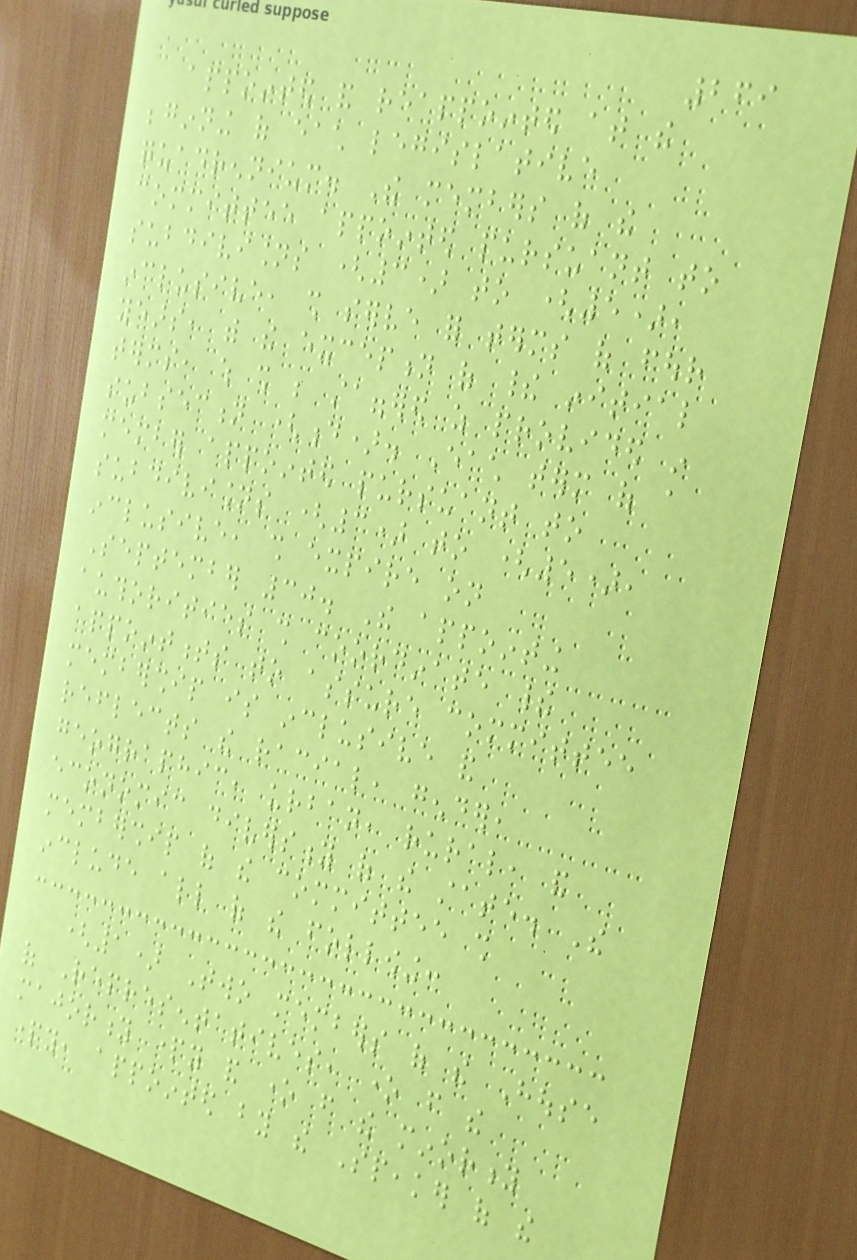269
appointed and reappointed at the
beginning of each legislative
quadrennium. The members of the
committee appointed pursuant to
subdivisions (3) to (5),
inclusive, shall serve for terms of four
years, with the exception of their initial
terms, which shall be staggered as provided in
subsection (d). Each term of a
member appointed pursuant to
subdivisions (3) to (5),
inclusive, shall expire on
September 30. The appointing
authorities shall coordinate their
appointments to assure committee
membership is inclusive and
reflects the racial, gender,
geographic, urban, rural, and
economic diversity of the state. The
membership of the committee shall
include all of the following:
(1) Two members of the House
of Representatives, one from the
majority party and one from the minority
party, appointed by the Speaker of the
